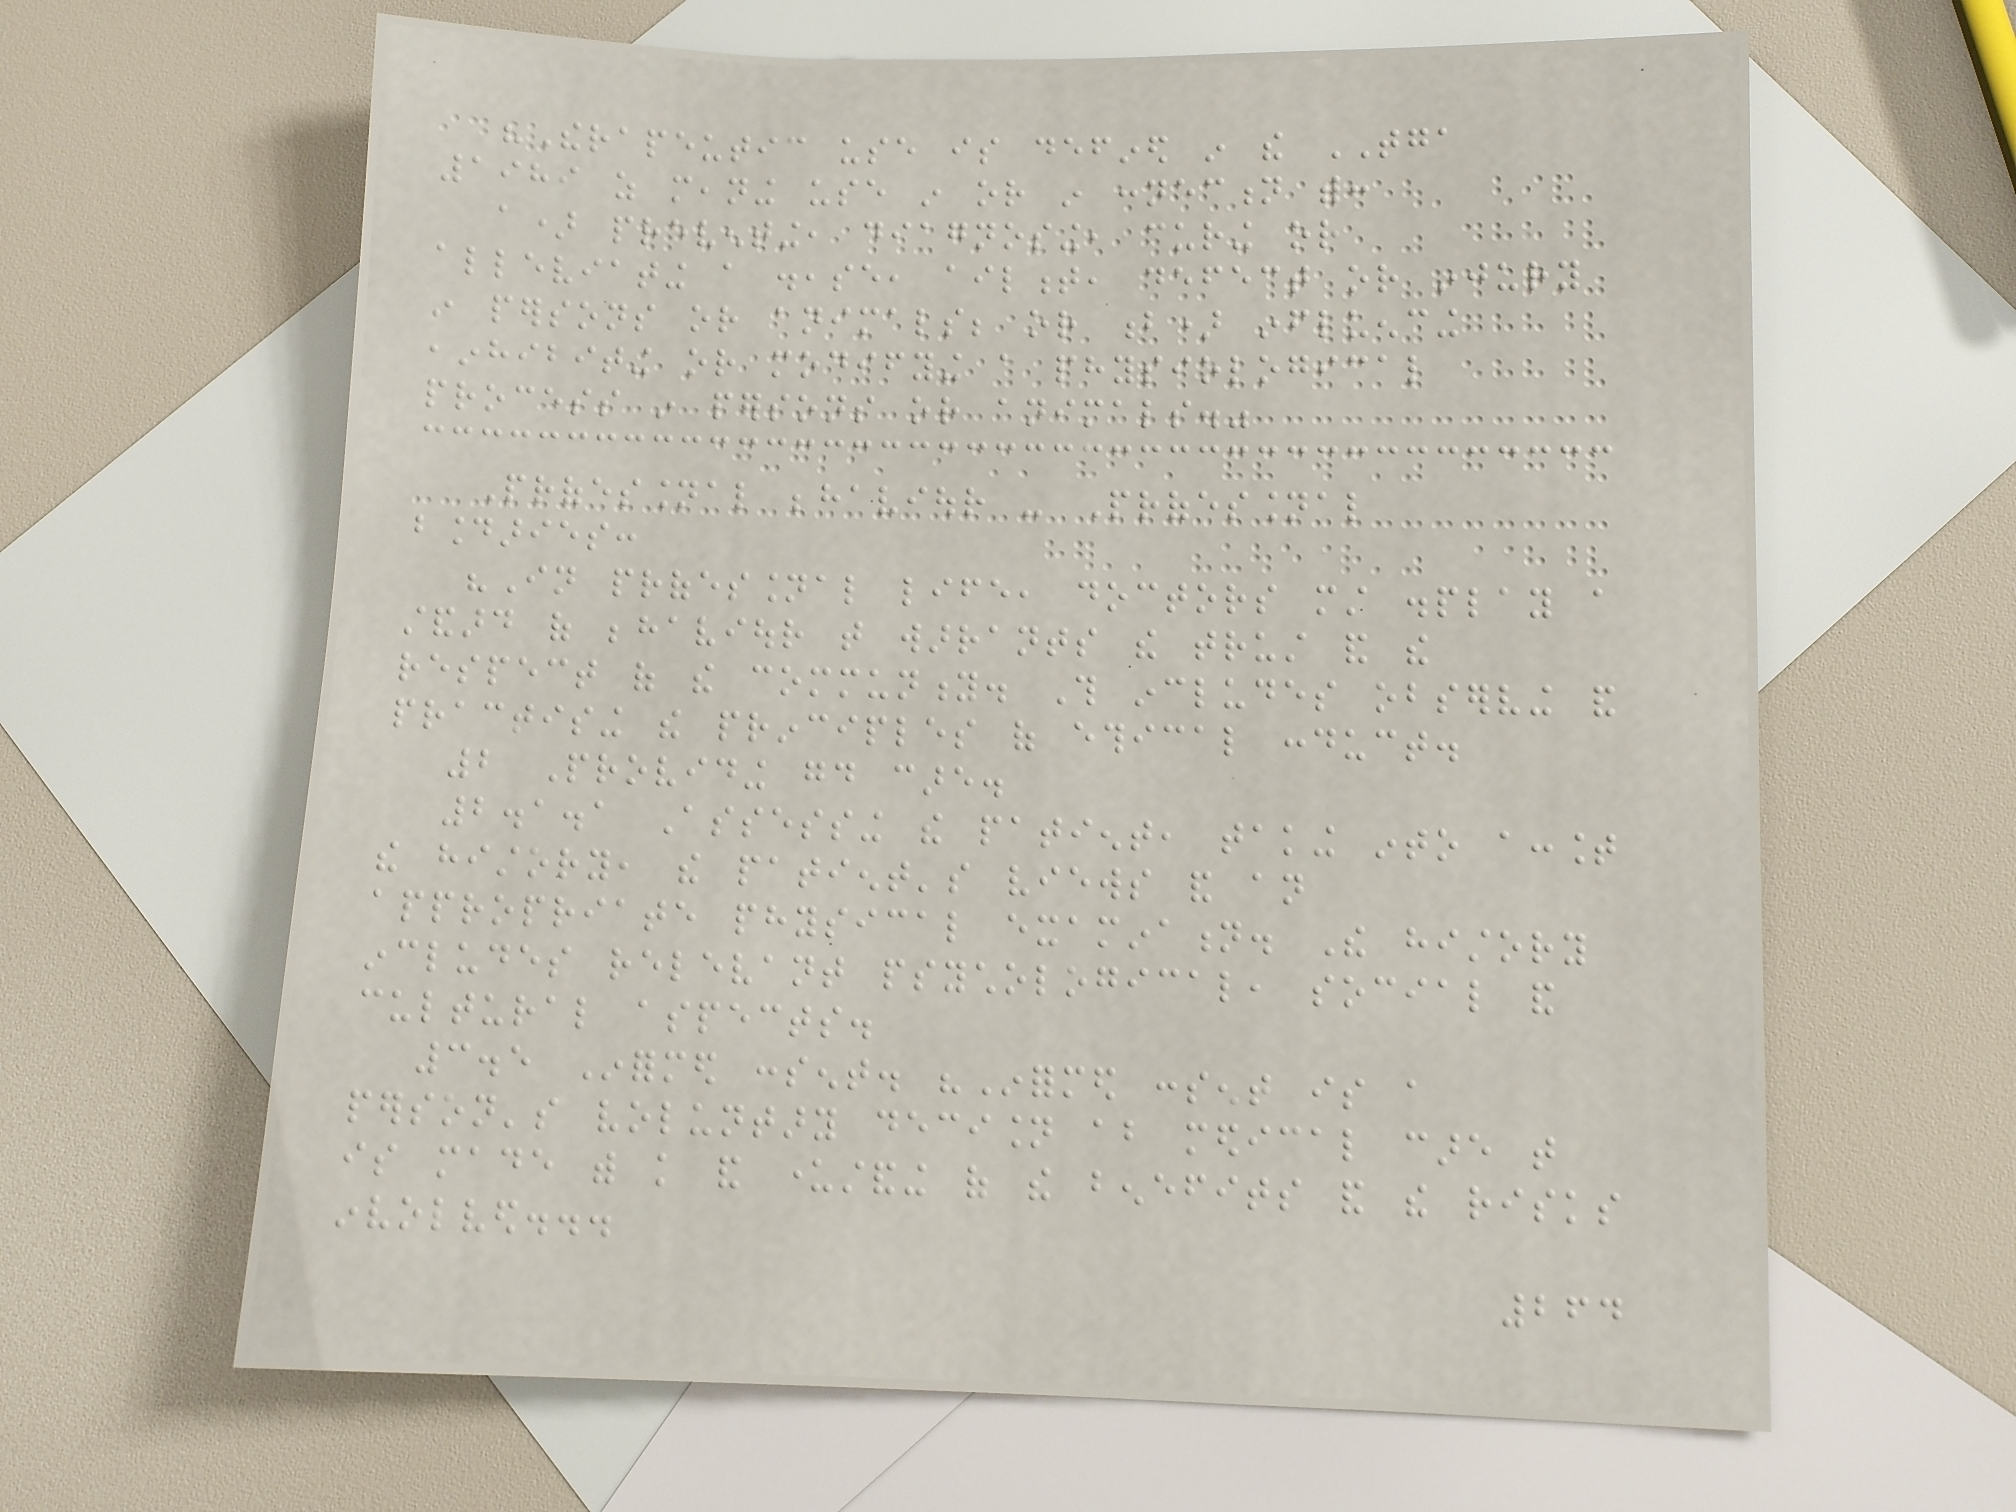"Therapeutic use is defined in the TGA
1989 as meaning use in or in connection with:
a) preventing, diagnosing, curing or
alleviating a disease, ailment, defect or injury
in persons or animals; or b) influencing
,inhibiting or modifying a physiological
process in persons or animals."
Professional behaviour - Professional
boundaries:
"In professional life, doctors must display a
standard of behaviour that warrants the trust and the
respect of the community. This includes observing and
practising the principles of ethical conduct.
2 Providing good care.
2.1.1 Assessing the patient, taking into account
the history, the patient's views and an
appropriate physical examination. The history
includes relevant psychological, social and
cultural aspects.
3.5 Informed consent. "Informed consent is a
person's voluntary decision about medical care that
is made with knowledge and understanding of the benefits and the risks
involved...
264
